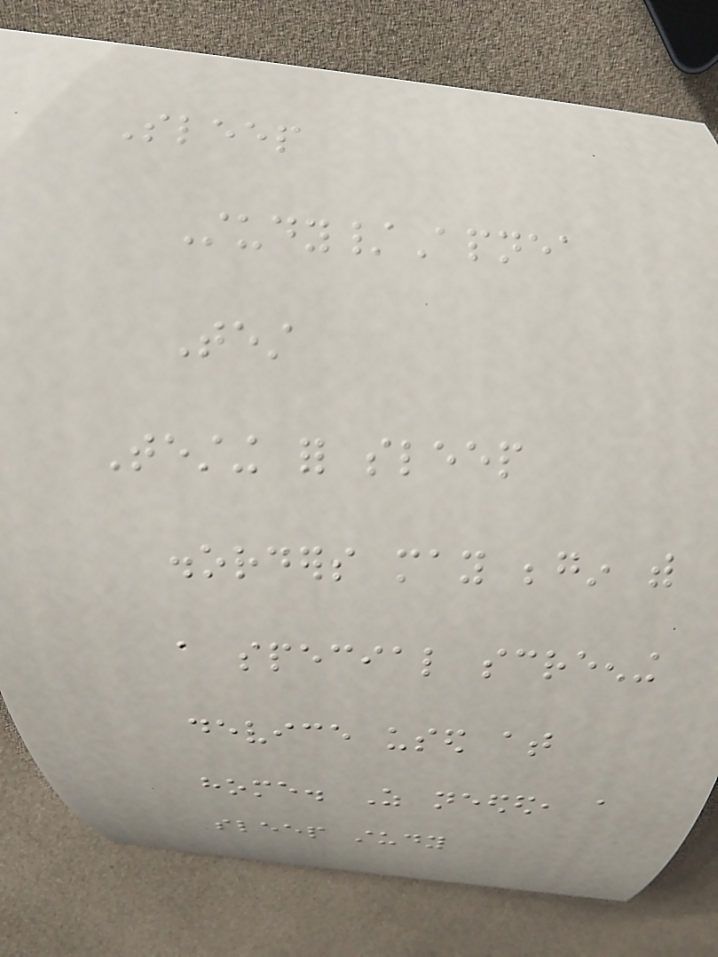Sleep
Study/Apnea
Test
Testing for sleep
disorders may begin with
a special screening
device used at
home. As needed, a
sleep study
